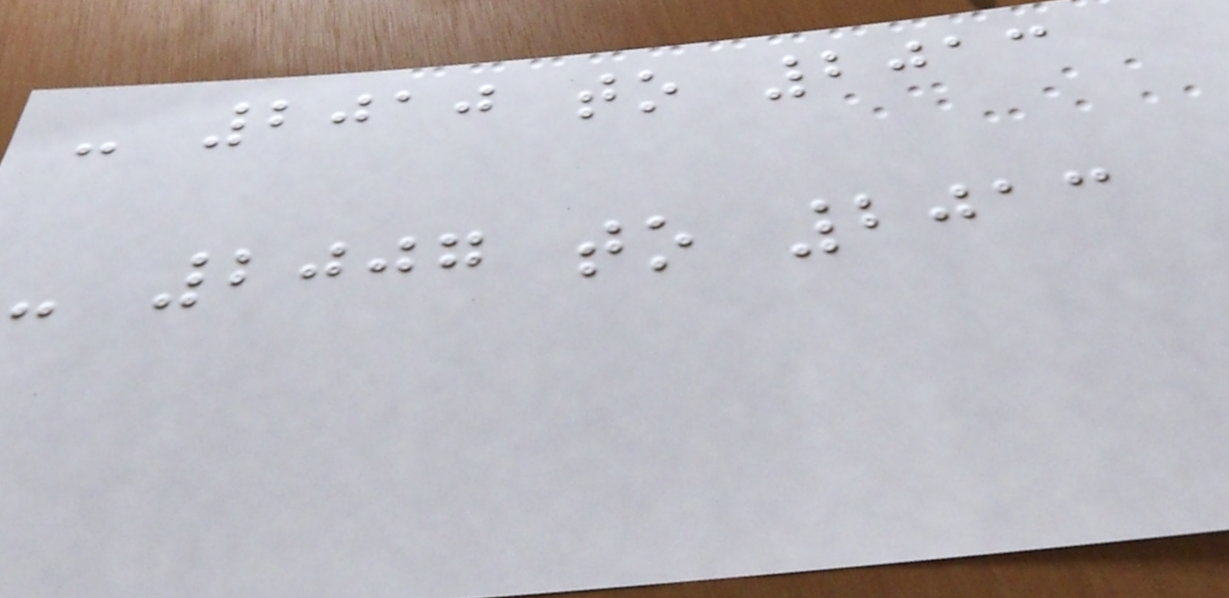- 2010 to 2013
- 2007 to 2013
